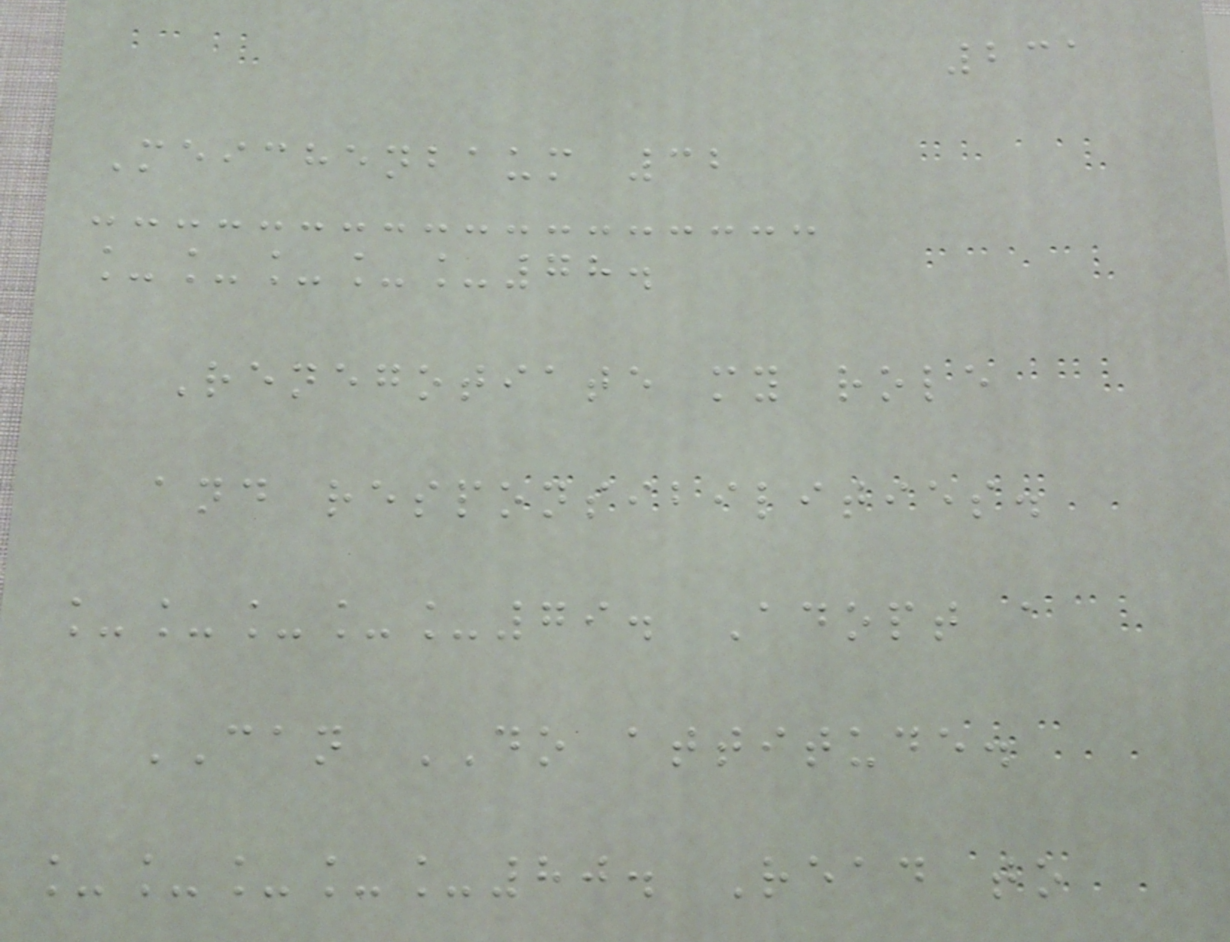231
Meichenbaum 32
_____78.
Renegotiate my role
and responsibilities.
_____79. Adopt a
CAN DO attitude.
_____80. Read to
